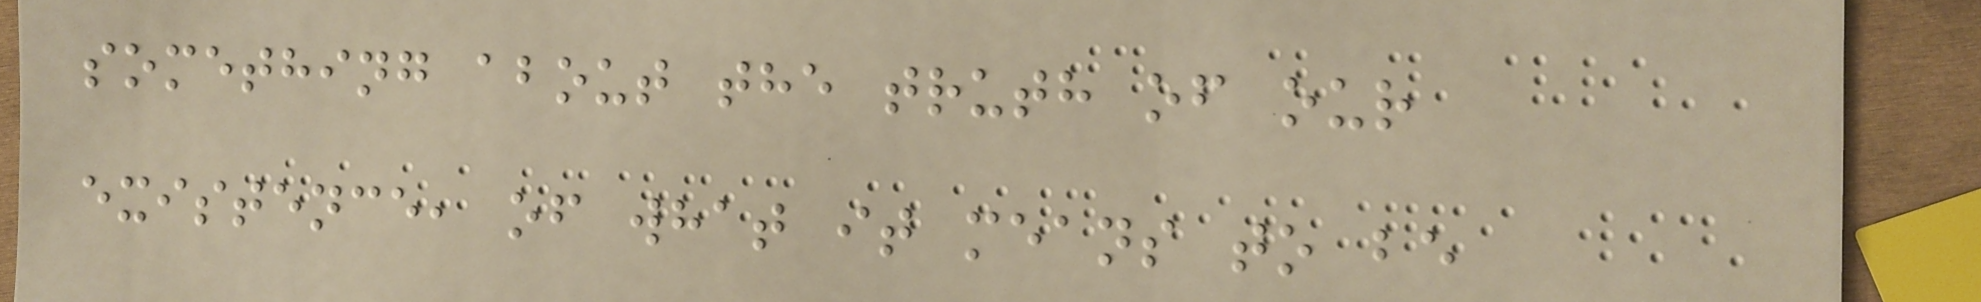something about the truth of our
existence, of what it means to be
